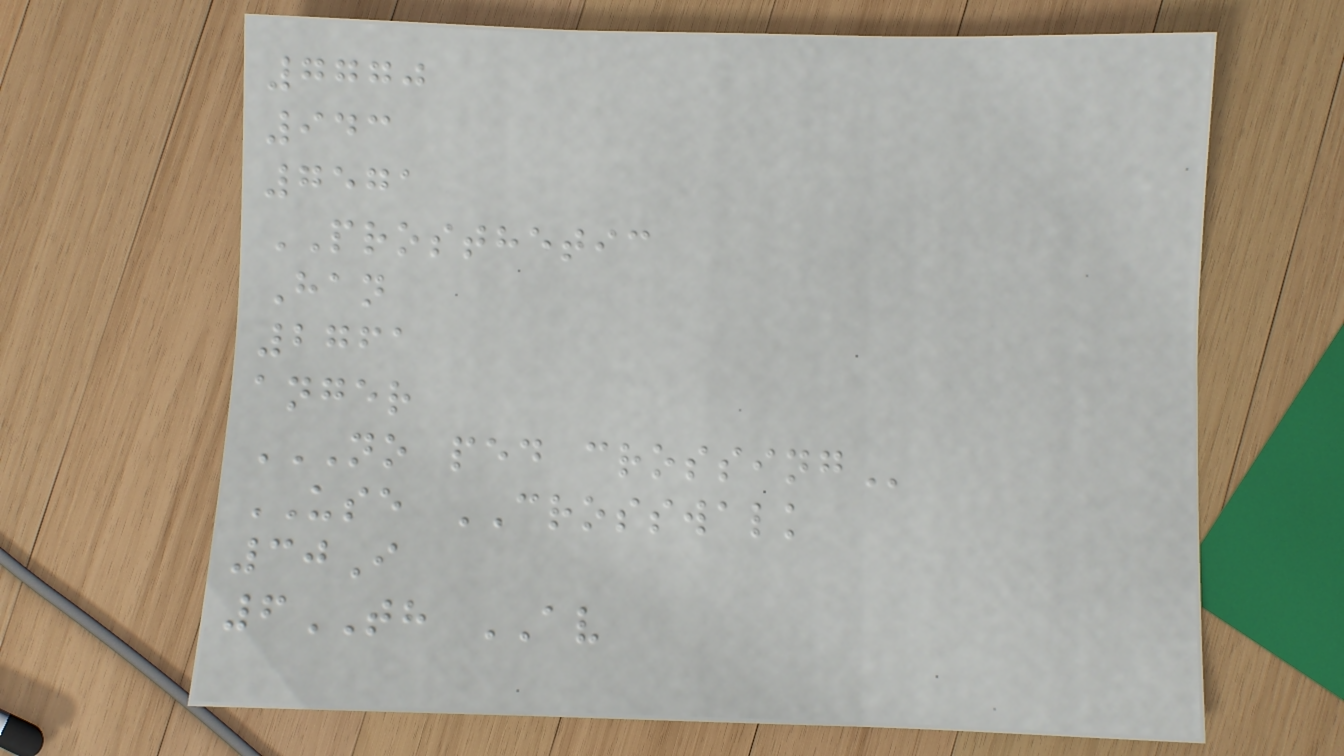7770
943
7571
PROSTHETIC
Han
2761
anger
NO PED CROSSING
USE CROSSWALK
30I
6TH AV
